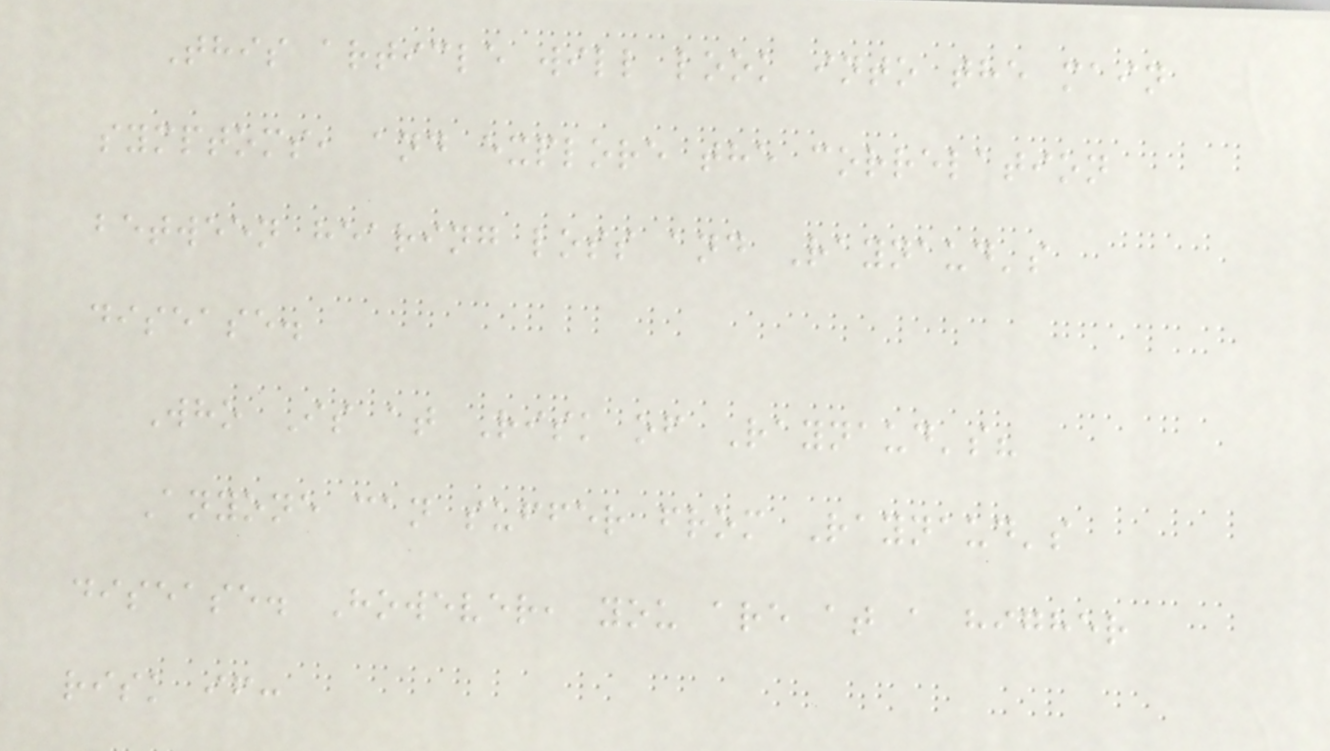This article will look into the main
symptoms, and explore the correlation
between hearing loss and Raynaud's
disease.
Who Is at Risk of Raynaud's?
Anyone can suffer from Raynaud's
disease. However, you are at a higher
risk if:
